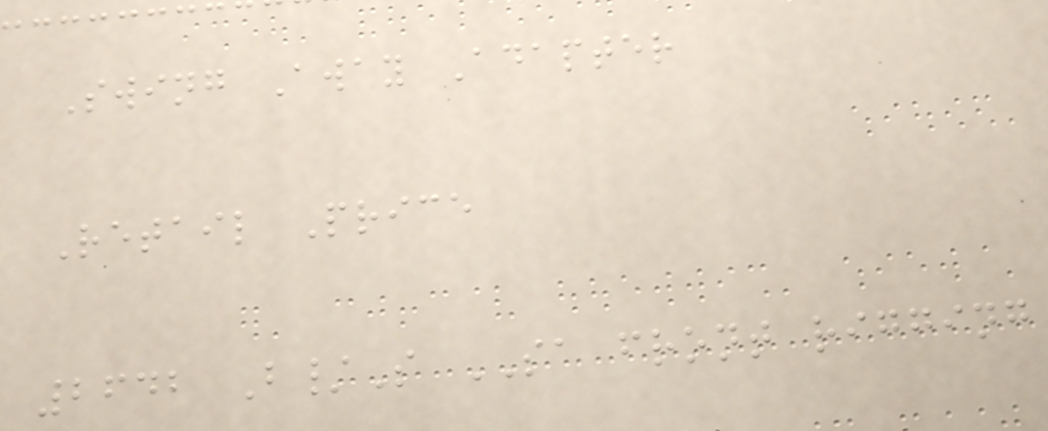Swing Away Adapter
Retail Price
2642 B/S SA front rigging
